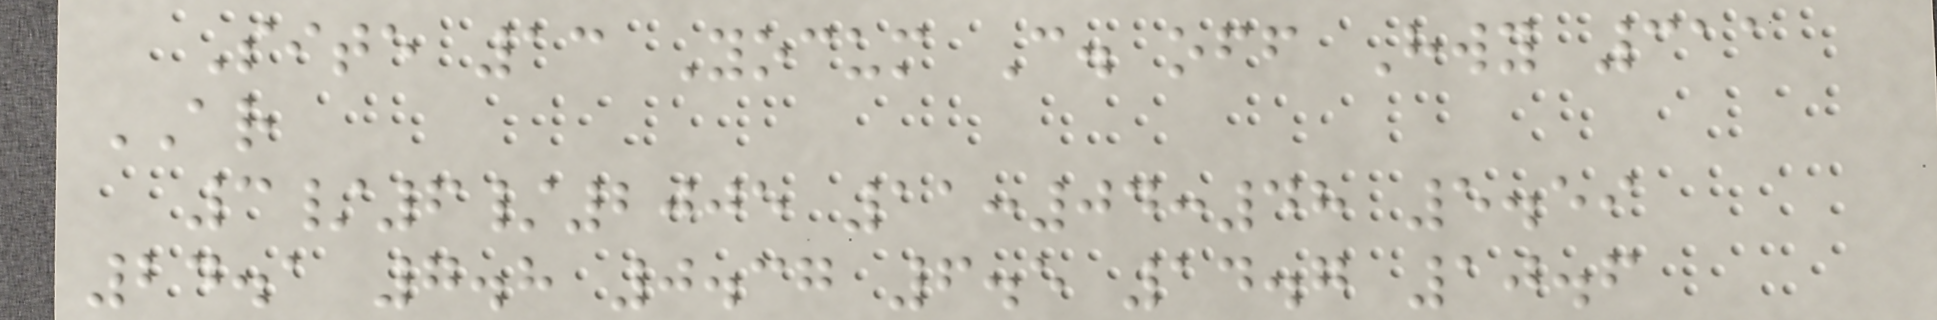Site 13 Yocum C. off Hwy 311
AR
3/6/2005 11:04:48 5.59
24.1 7.8 0.37 6.5 14.7 10.6
